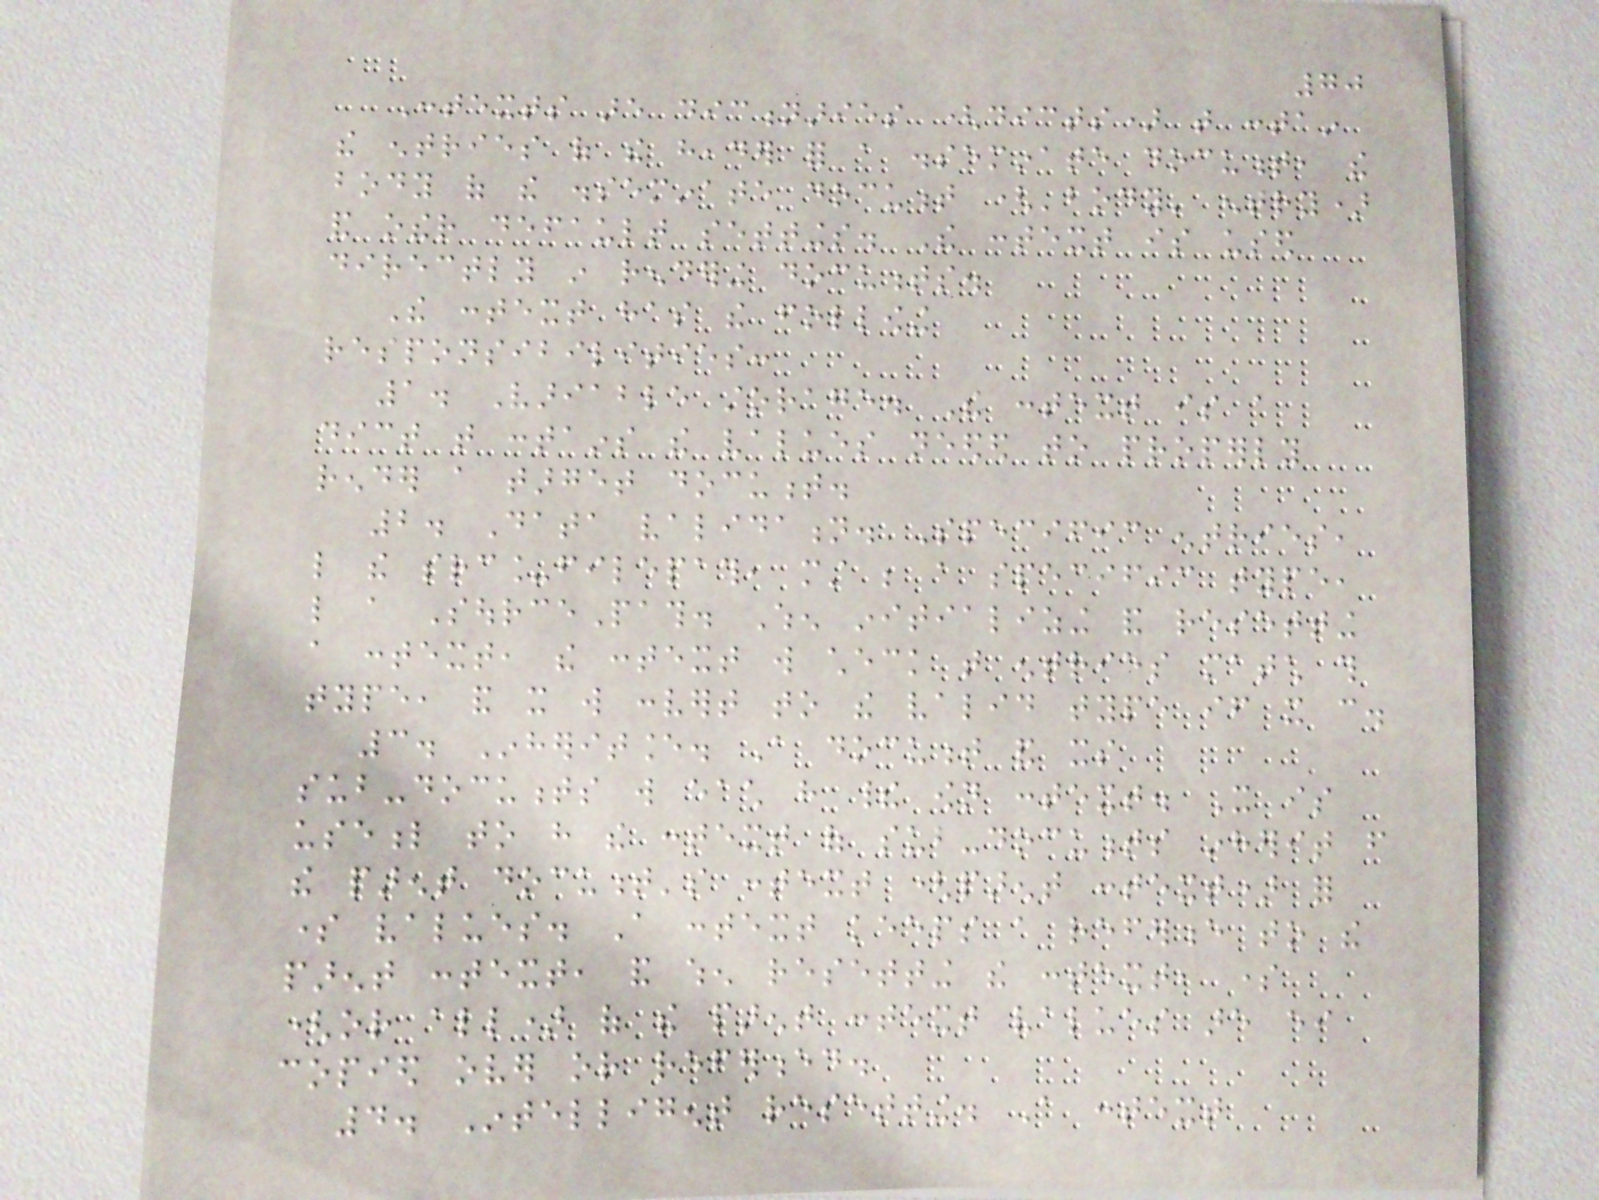70
Contexts are dictionaries (dicts) that contain
the entries of the header for a disseminate document, the
body of the disseminate document ('body' entry)
and other default settings. The context is used
directly in rendering documents.
The context has the following
responsibilities:
1. Variable storage. The context is a
dict that contains the values needed to properly
render a target document.
2. Data validation. Specific entries,
like the src_filepath, must be a specific type,
like a SourcePath. When initializing and resetting
a context, the context will check that entries match this
type, and it will convert to the valid type if it can.
3. Inheritance. A document and its
sub-documents will each have their own context. It is
useful to have the context of sub-documents inherit from
the parent document's context (parent context) for
some values. A context keeps a reference to the
parent context, and when resetting the context, some
(or all) of the parent context values are either
copied over or referenced.
4. Intelligent resetting. A context
